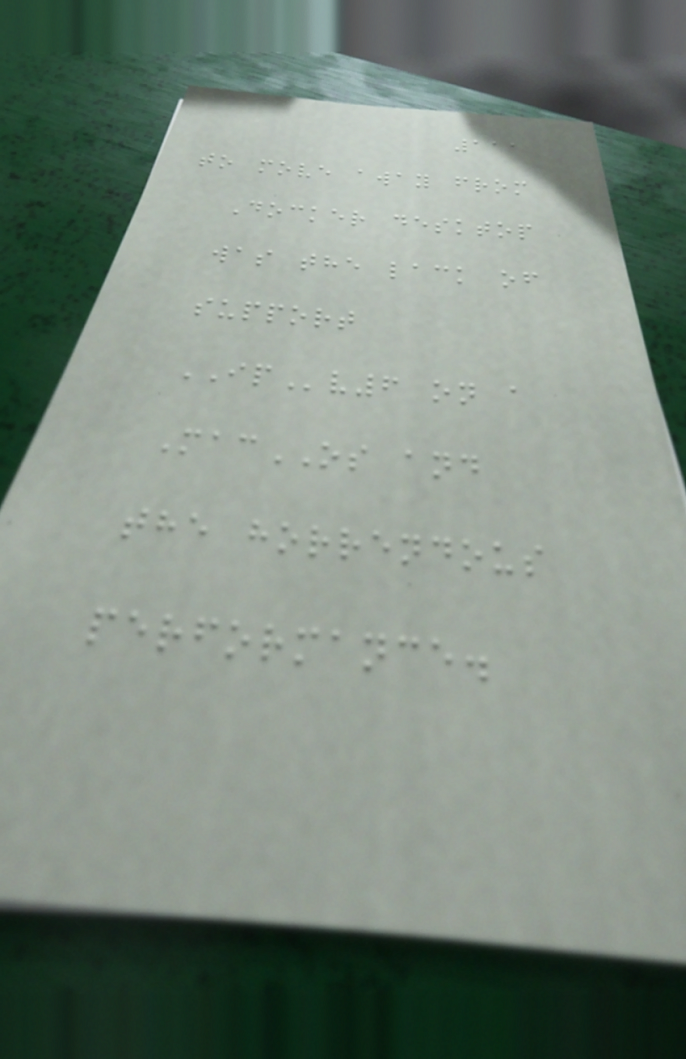111
to move away from
Docker desktop
was the lack of
support
IPv6 on a
MacOS and
the horrendous
performance.
